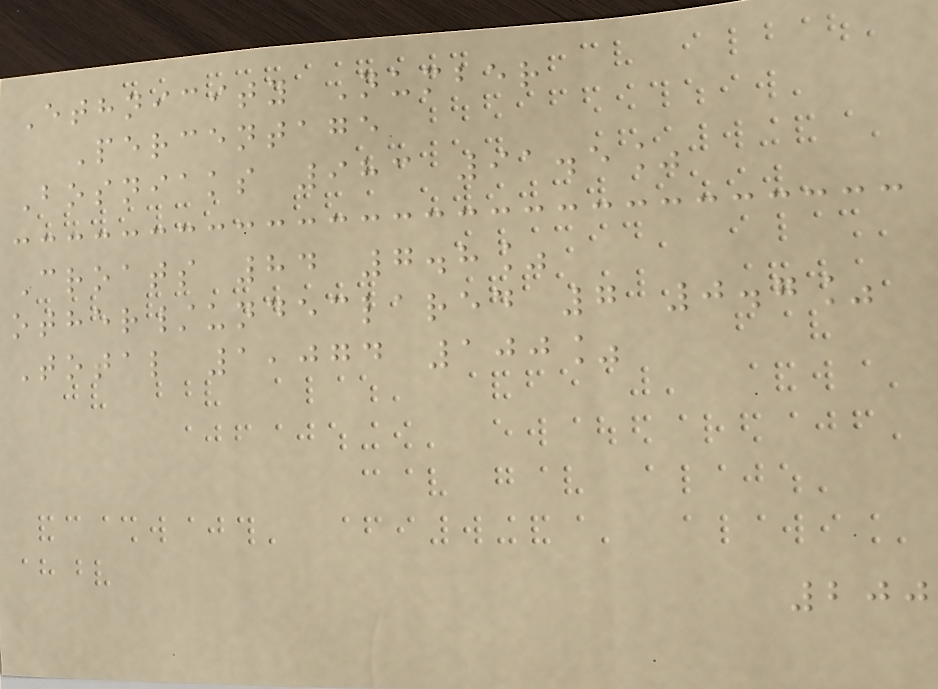Ethnicity Number
Percentage
Bosniaks 983 91.5%
Croats 84 7.8%
other/undeclared 7 0.7%
Total 1,074 100%
200
